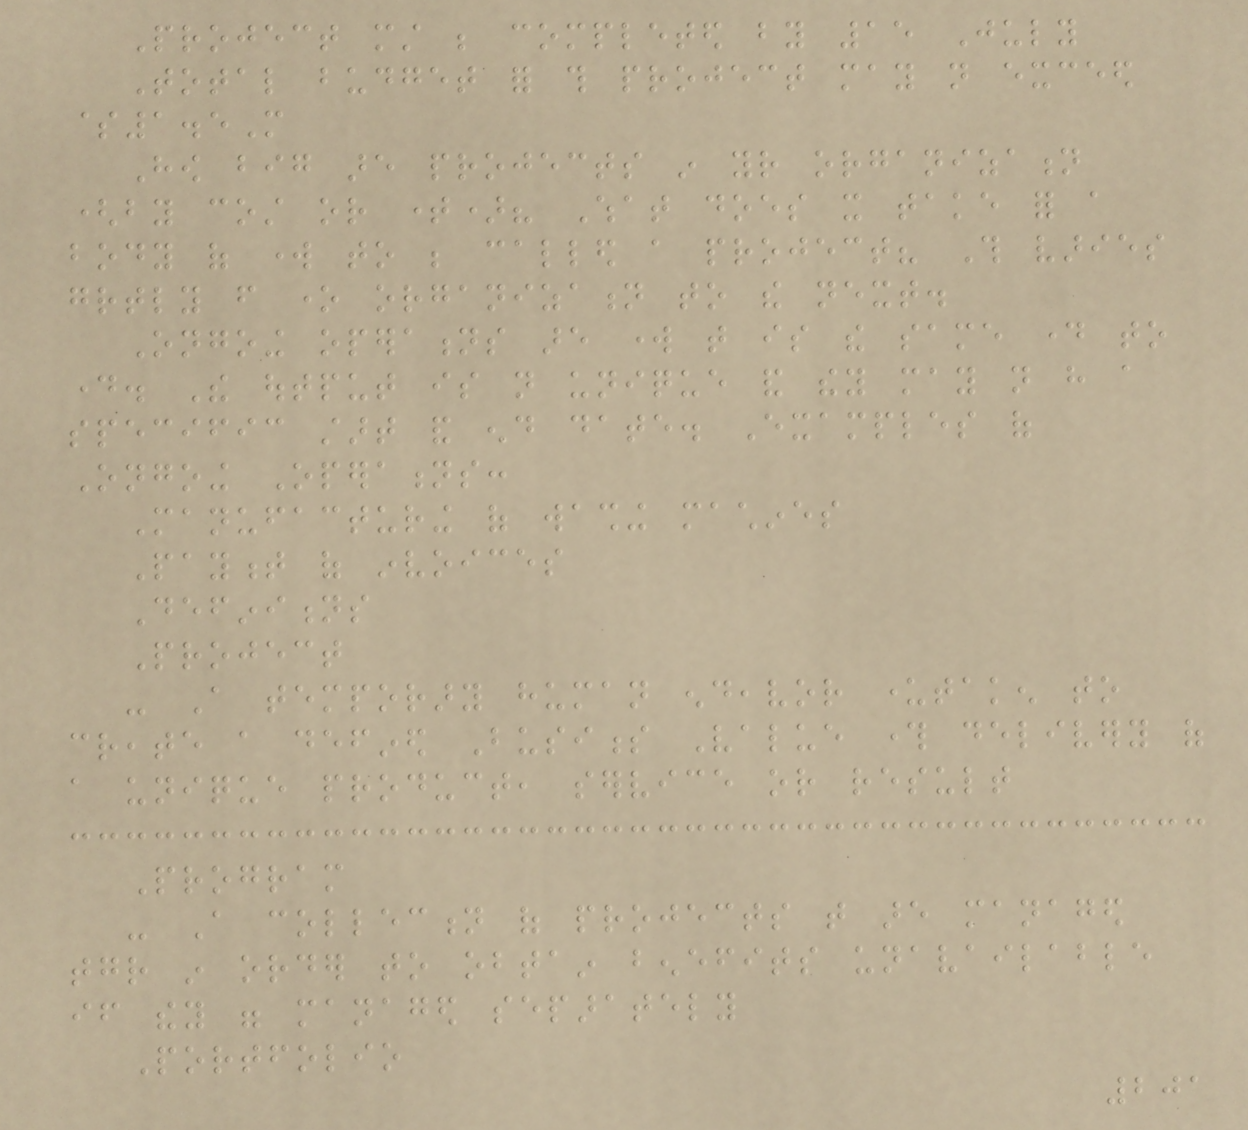Project must be completed by 15 July
Total budget for this project may not exceed
$1.5M
How big are projects in your organization
(by cost or time)? What does it take for a
body of work to be called a project? This varies
greatly from one organization to the next.
Ongoing operations are work that is the same day to
day. The output is not unique and they may not have a
specific start and end date. Examples of
Ongoing Operations:
Manufacturing of washing machines
Payment of invoices
Definitions
Project
- A temporary human endeavor undertaken to
create a defined Business Value through delivery of
a unique product, service or result
Program
- A collection of projects that are managed
together in order to obtain benefits unavailable
if they were managed separately
Portfolio
201
